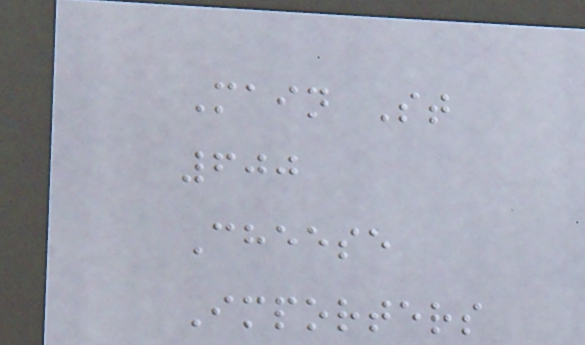Main St
600
Cheese
Importers
